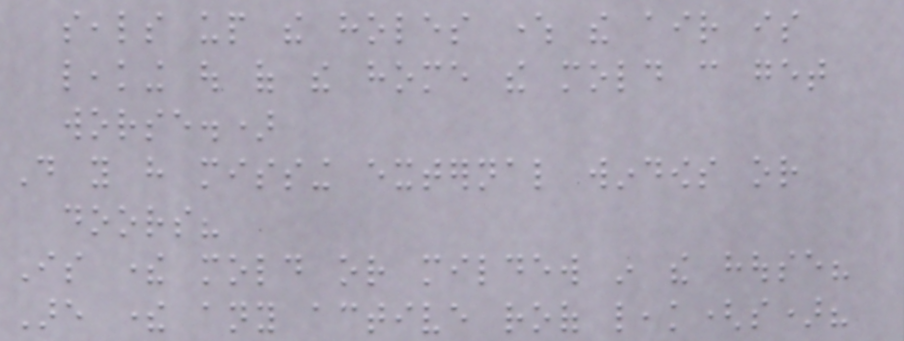seals up the holes where the air is
leaking out of the home the mold can get
worse.)
Do you have missing external windows or
doors?
Is there mold or mildew in the house?
Are there any active roof leak(s)?
